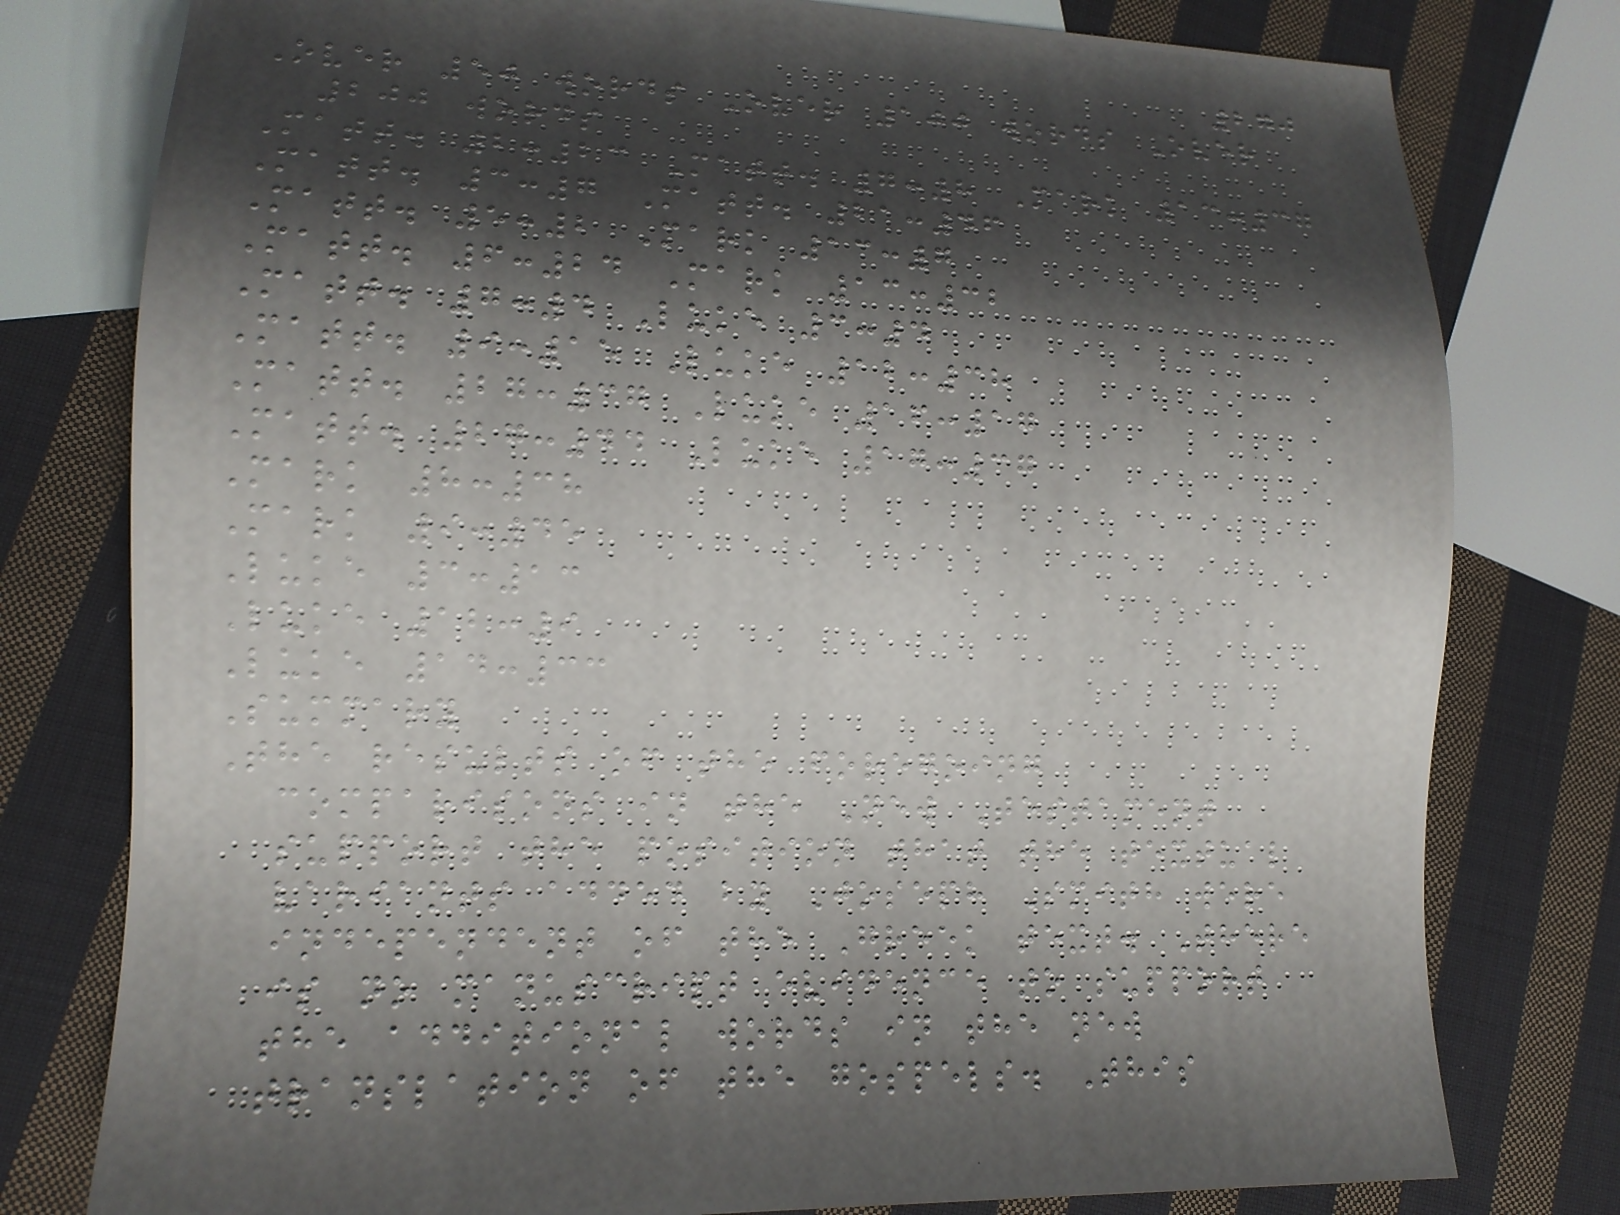270
Over 50 words Over 100 words Over
200 words
Matt. 2:23 Matt. 7:8 Mark 13:37
Matt. 3:7 Matt. 21:46
Matt. 5:2 Mark 13:7
Matt. 6:24 Mark 13:32
Matt. 7:4 Luke 3:4
Matt. 9:15 Luke 12:38
Matt. 27:37 Luke 16:17
Matt. 27:44 Luke 17:37
Mark 8:38
Mark 9:45
Luke 3:13
Luke 12:9
Luke 14:33
Summary
The results of the foregoing
comparisons in the New Testament
support the position that the textual
variants added by Joseph Smith were
independent of the Greek text. There
is no manuscript evidence to support
the additional words in the new
translation of the gospels. This
